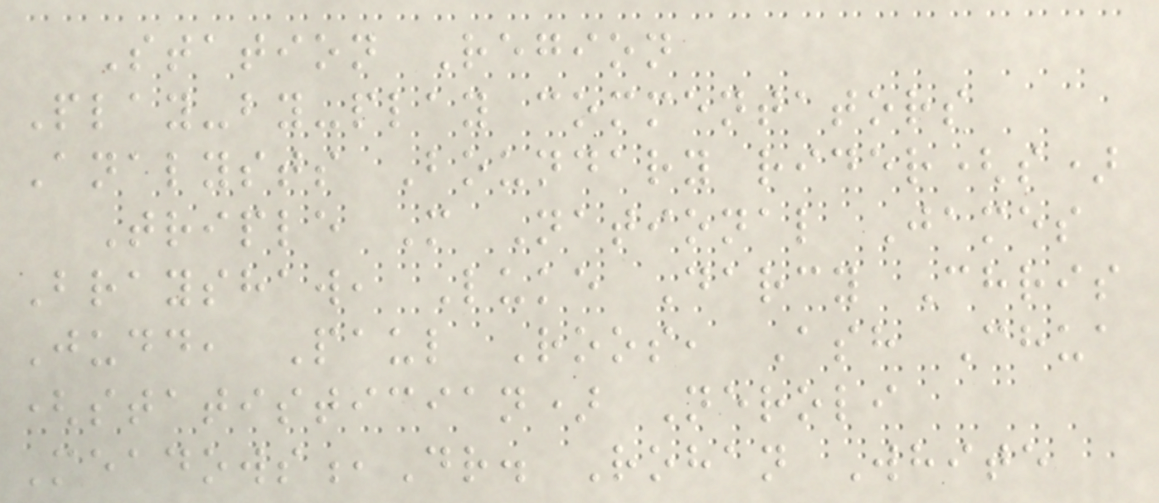Station Region
Play-by-play commentators
Analysts Boundary rider(s)
Triple M National James
Brayshaw, Luke Darcy Chris
Judd, Paul Roos, Ash Chua
(statistician) Neroli
Meadows,Dr. Rohan White
